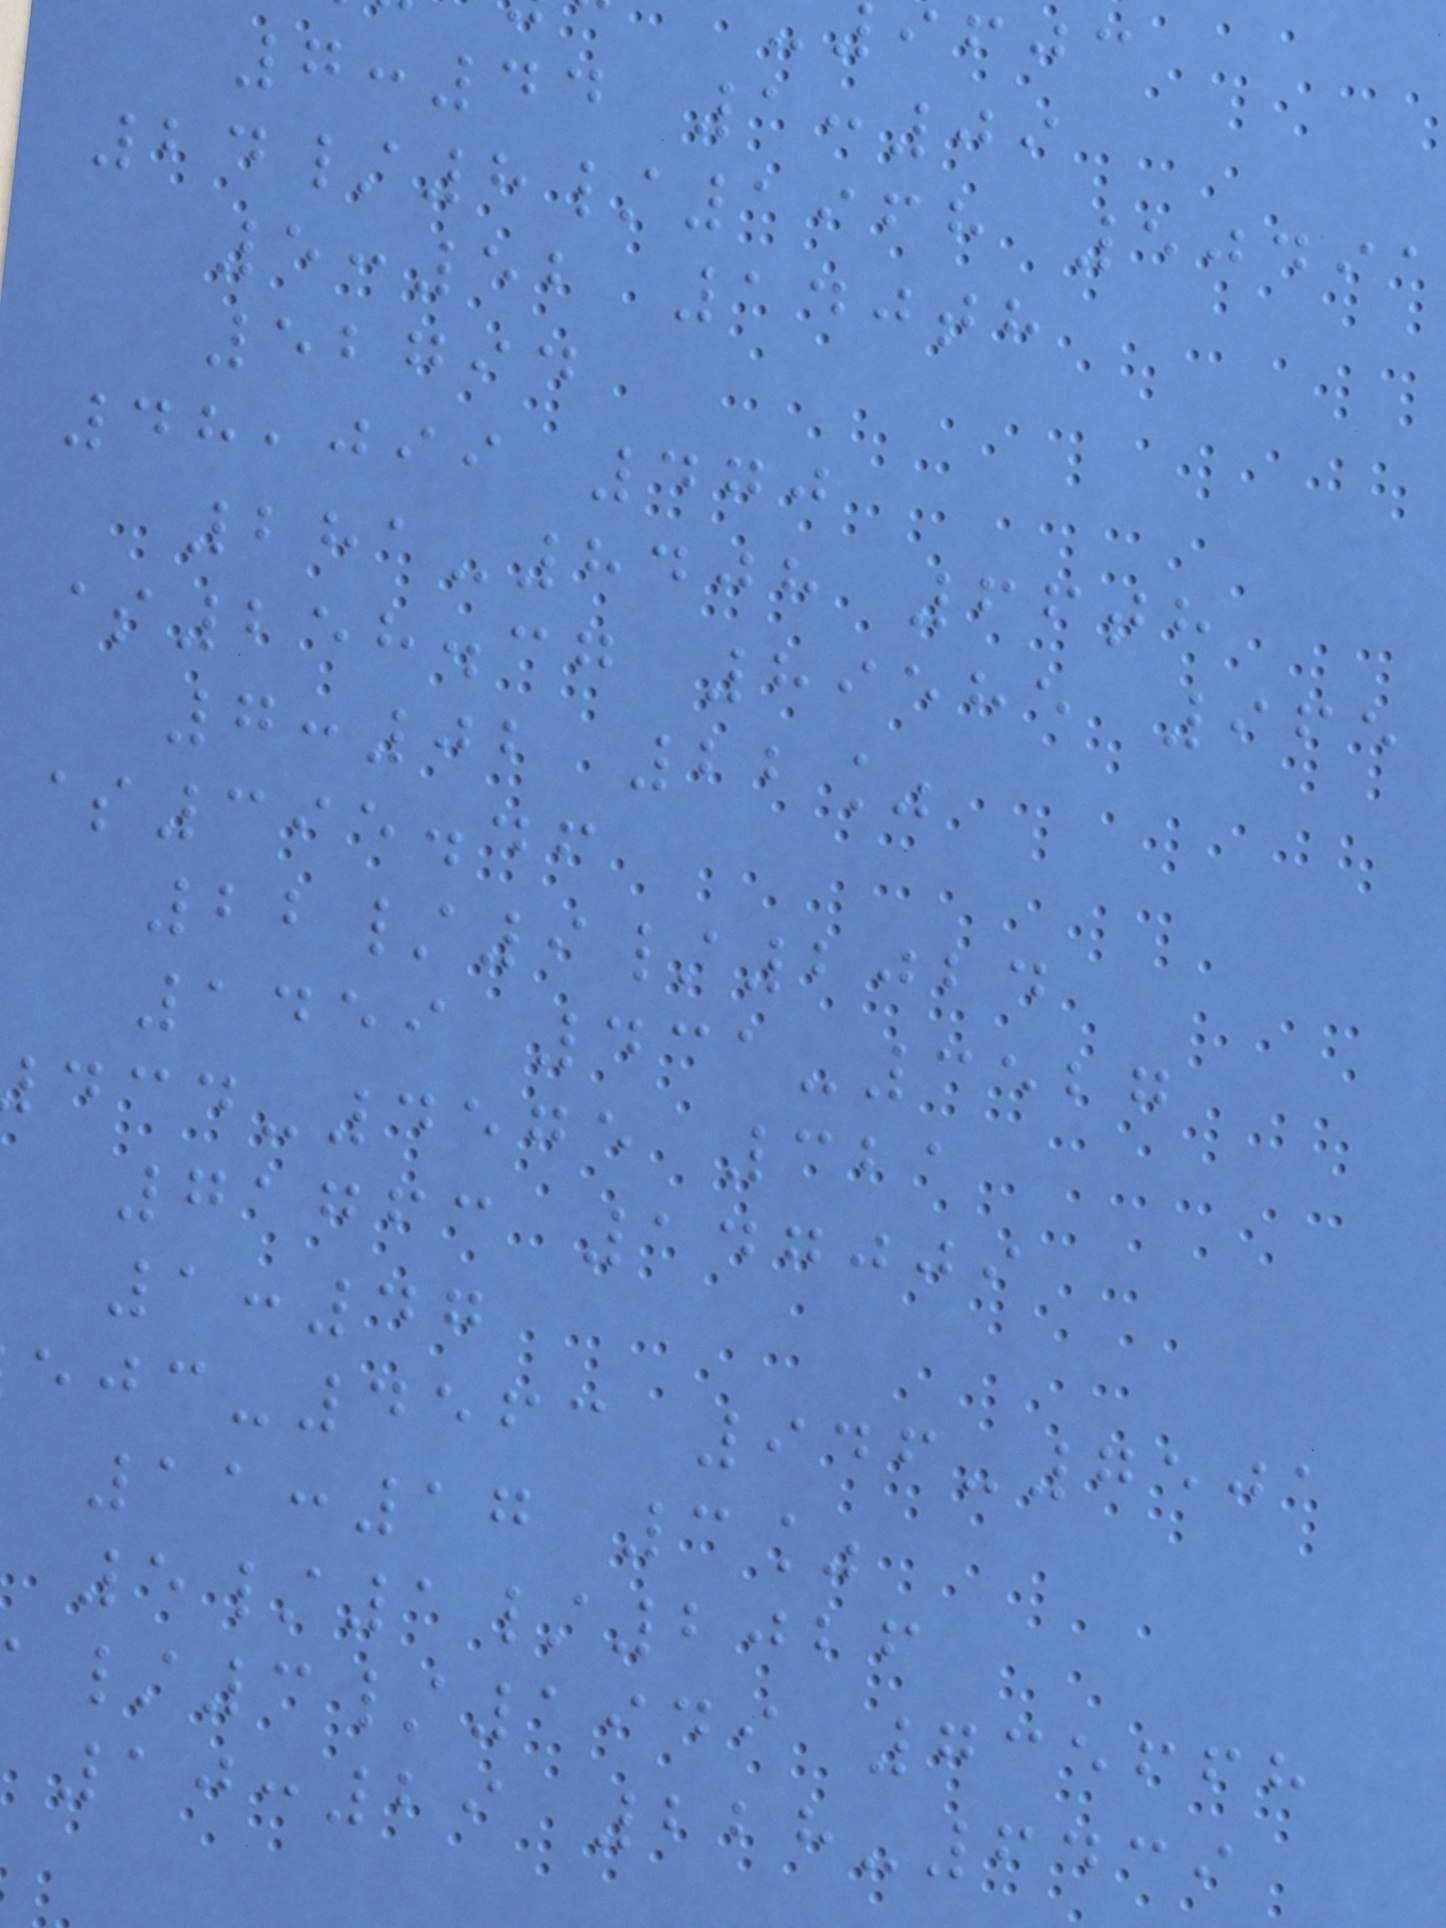ifjc
7:44 1:09
24/8/1968 50491
5:52 140th
52794
48,099 470
281-8408 66th
$258.37 89585 965
7:02 22%
$395.46
22/9/2024
1459 431-3527
-4575 321
71763 147009
1:47
-4563 946-7501
11:17 3%
5/1/2026
/3/1949 735668
10:29 228-6439
